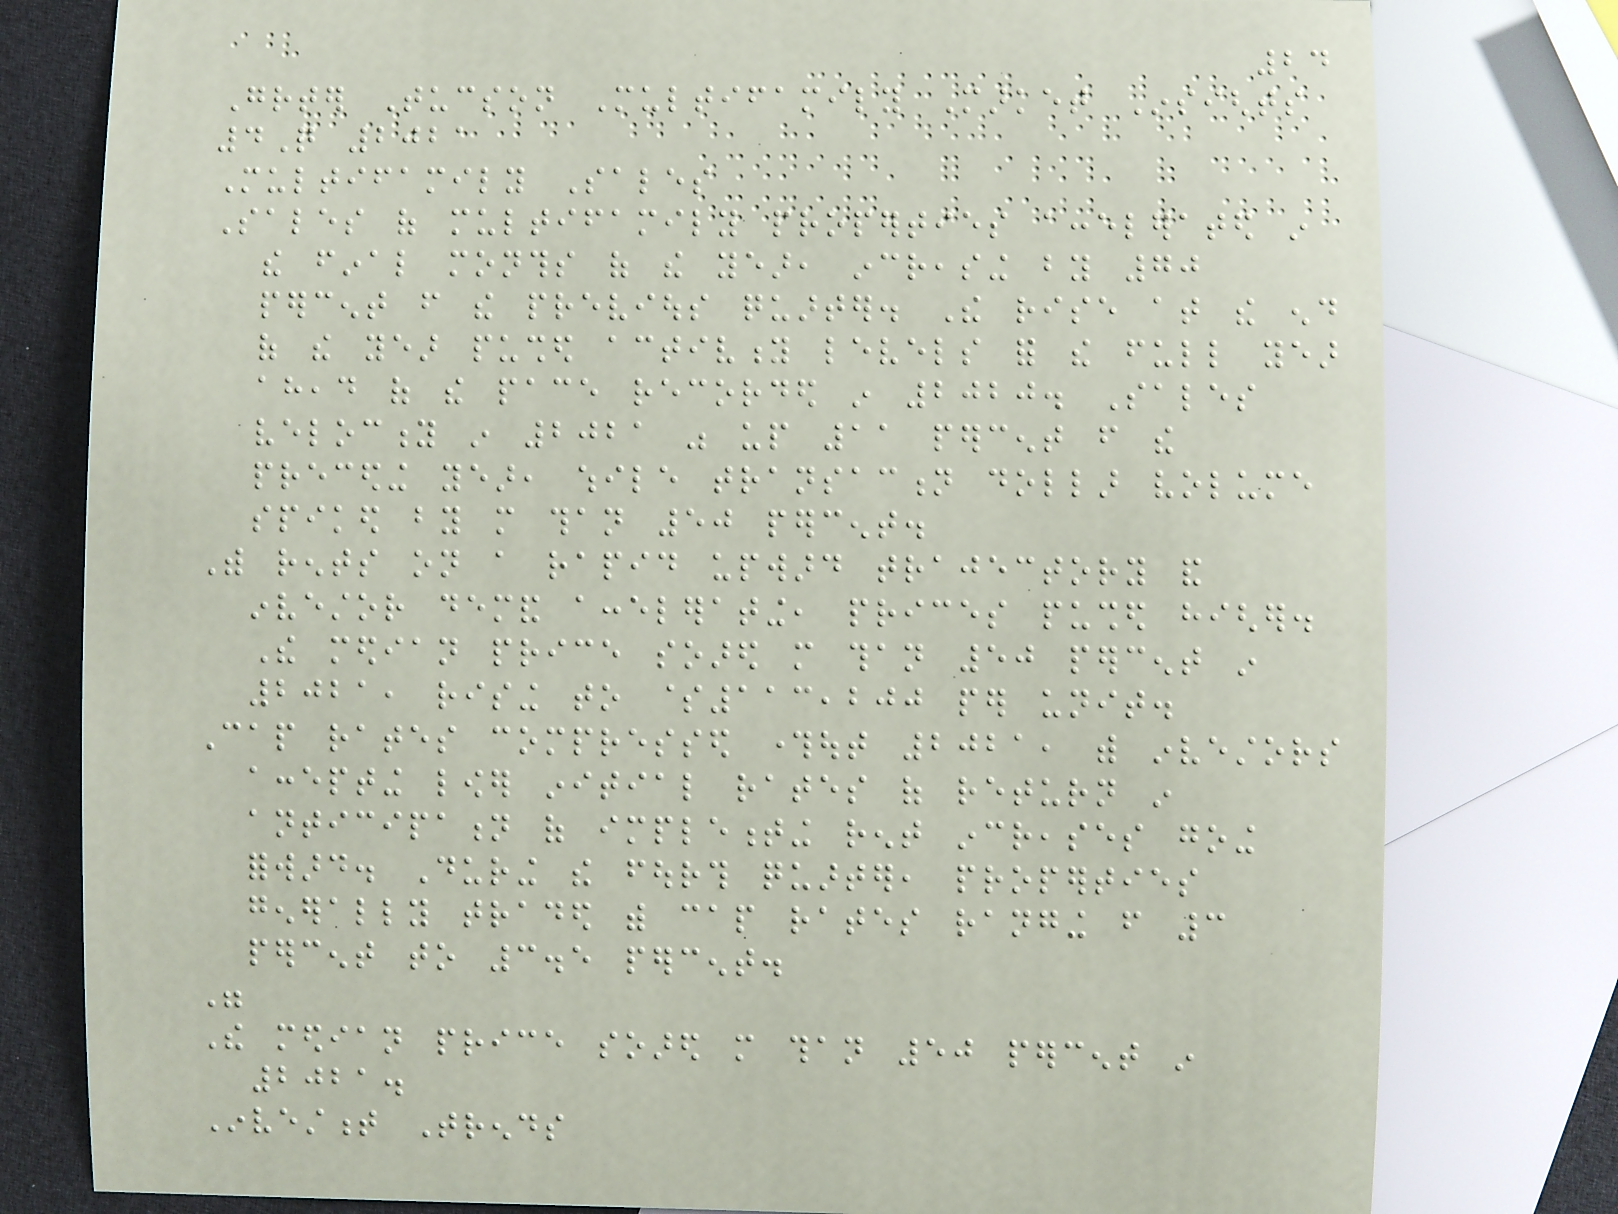24
Greater Tucson Multifamily Market Insights
4Q 2021
Multifamily Sales
Sales of multifamily properties accelerated in
the final months of the year, increasing by 70
percent from the previous quarter. The rise at the end
of the year pushed activity levels for the full year
ahead of the pace recorded in 2020. Sales
velocity in 2021 was up 11 percent from the
preceding year, while transaction dollar volume
spiked by more than 50 percent.
With rents on a rapid upward trajectory and
investor demand accelerating, prices pushed higher.
The median price soared more than 50 percent in
2021, rising to $113,200 per unit.
Cap rates compressed throughout 2021, with investors
accepting lower initial rates of return in
anticipation of implementing rent increases going
forward. During the fourth quarter, properties
generally traded with cap rates ranging from 3
percent to 3.5 percent.
"
The median price soared more than 50 percent in
2021.
Investment Trends
